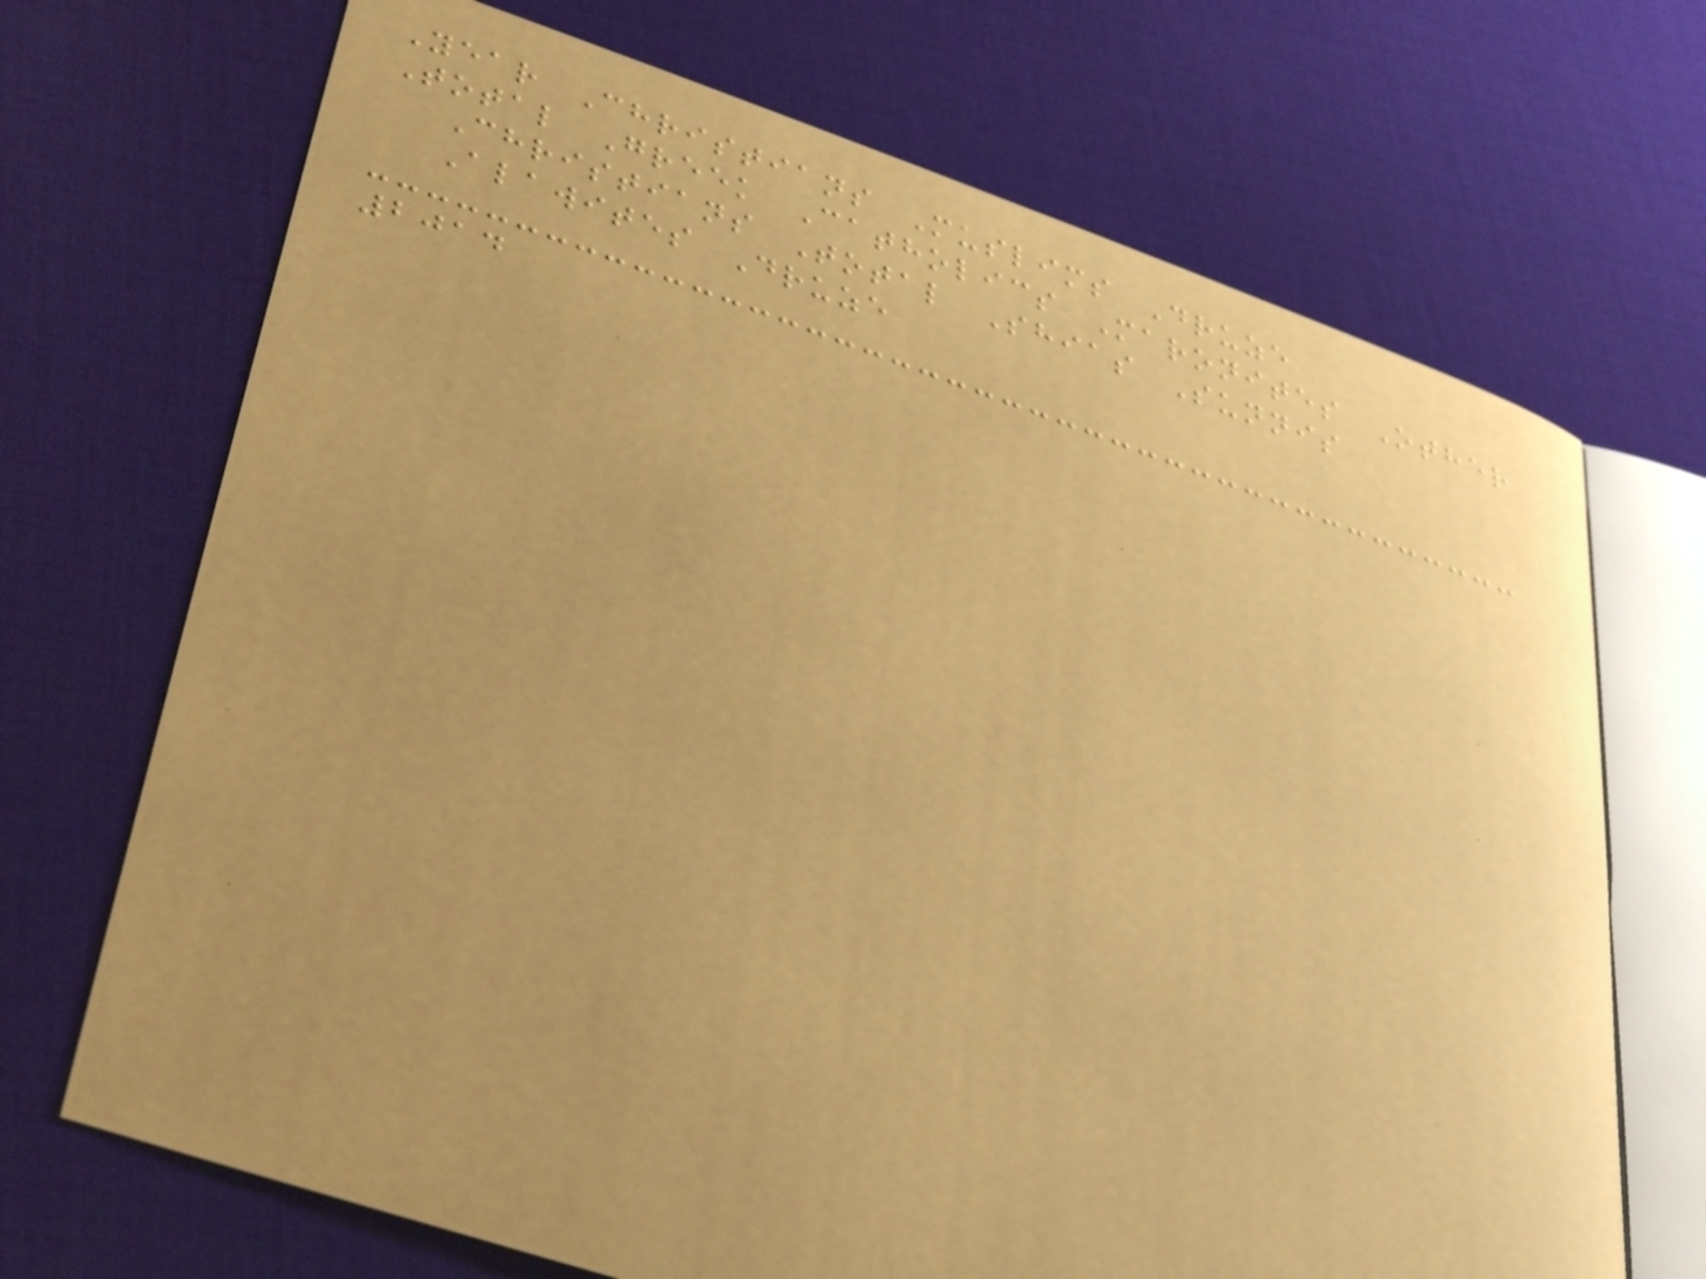Year Christians Muslims Druze
Total Greek Catholics Maronites Other
Christians Total Shias Sunnis
Alawites Druze
2014
